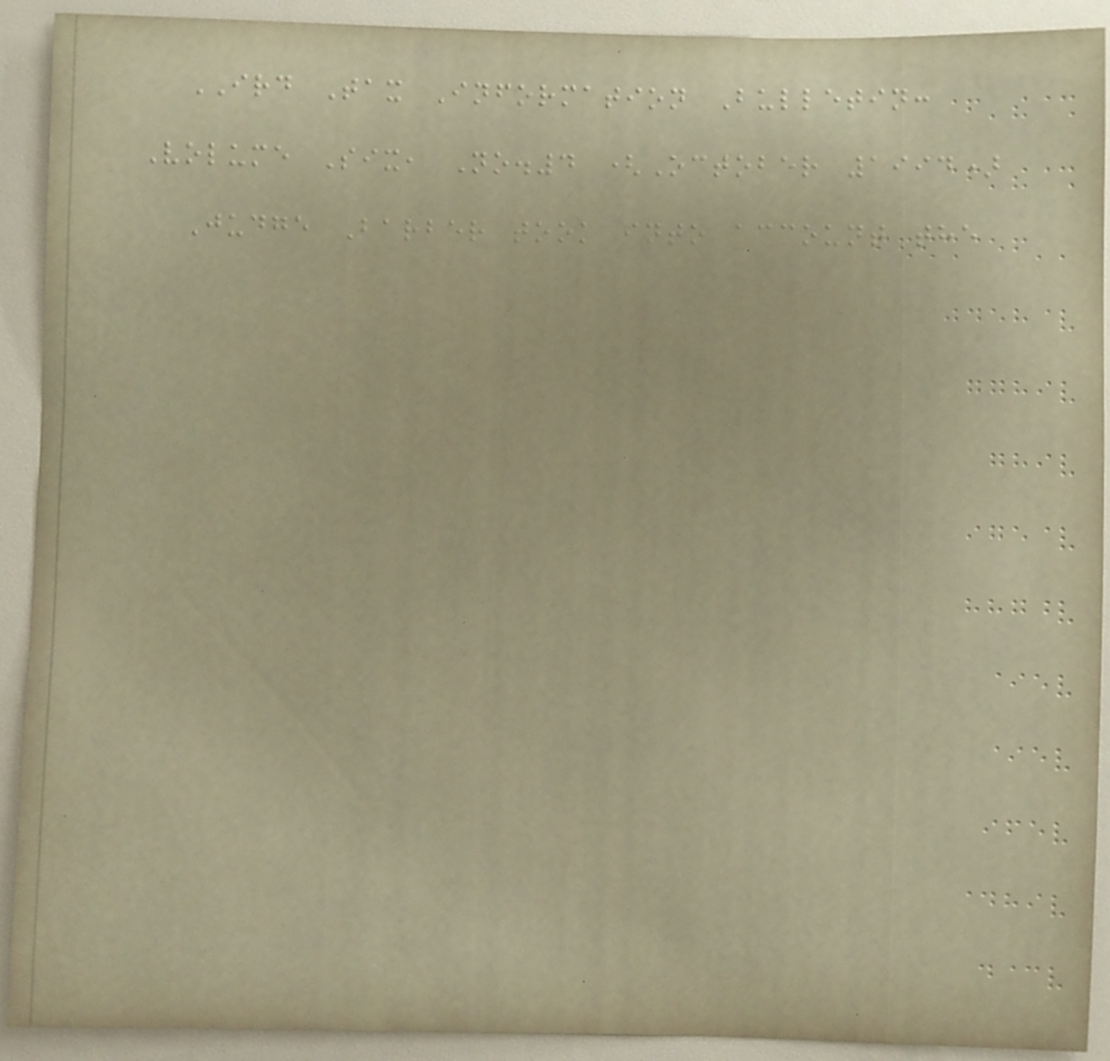IRD Tax Information Bulletin:
Volume Six, No.4 (October 1994)
Judge Barber took into account the
